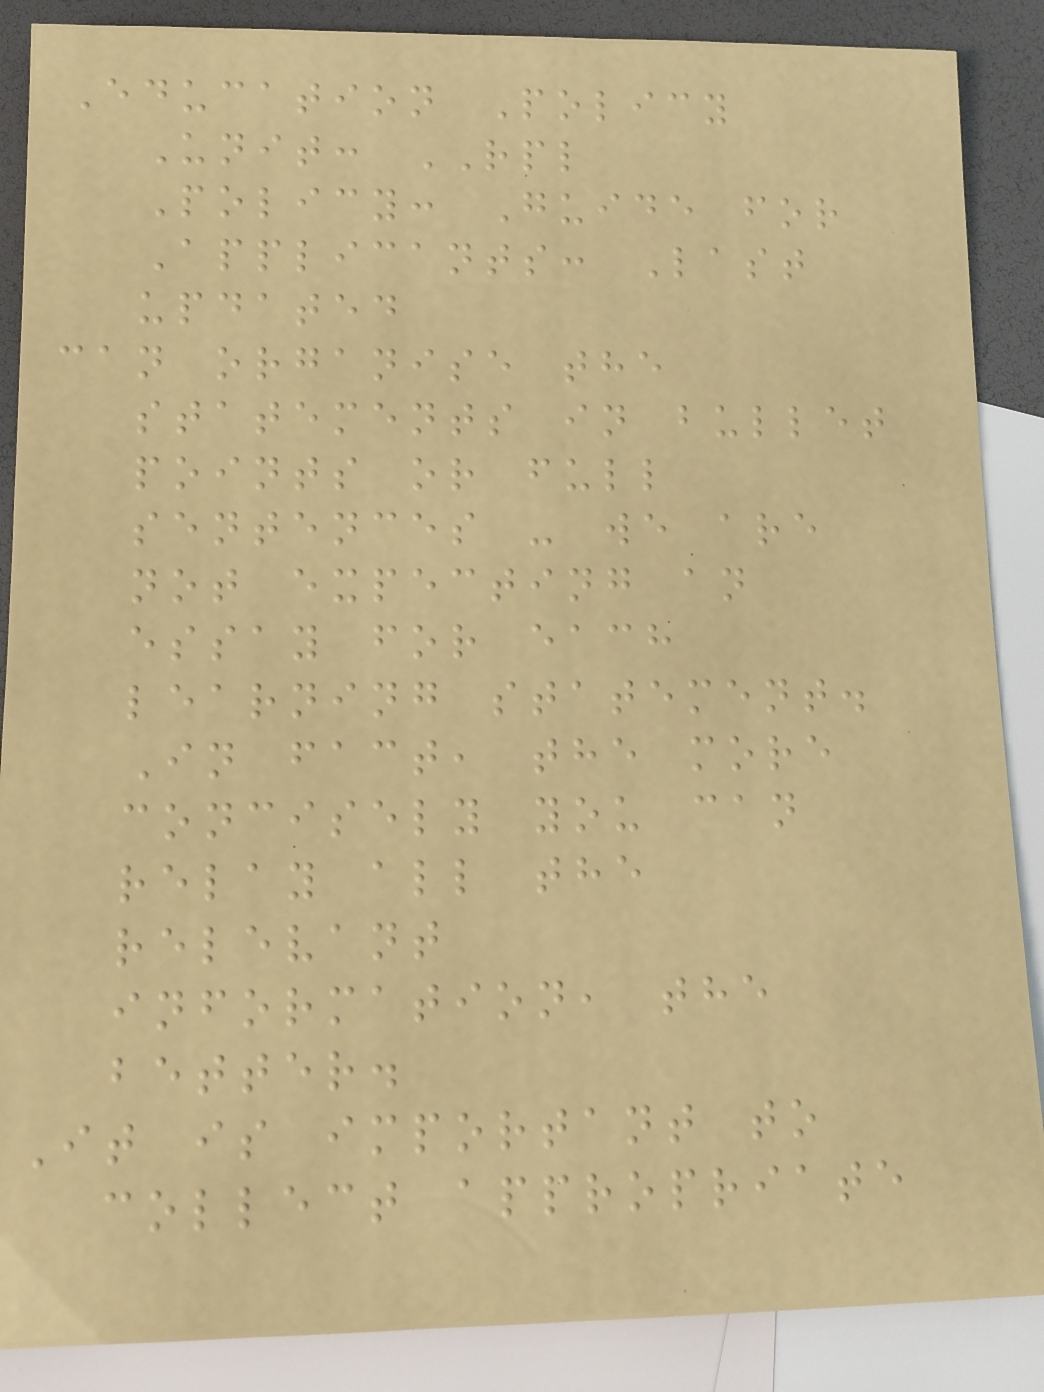Education Policy
Unit: RPL
Policy: Guide for
Applicants: Last
updated
can organise the
statements in bullet
points or full
sentences - we are
not expecting an
essay for each
learning statement.
In fact, the more
concisely you can
relay all the
relevant
information, the
better.
It is important to
collect appropriate
